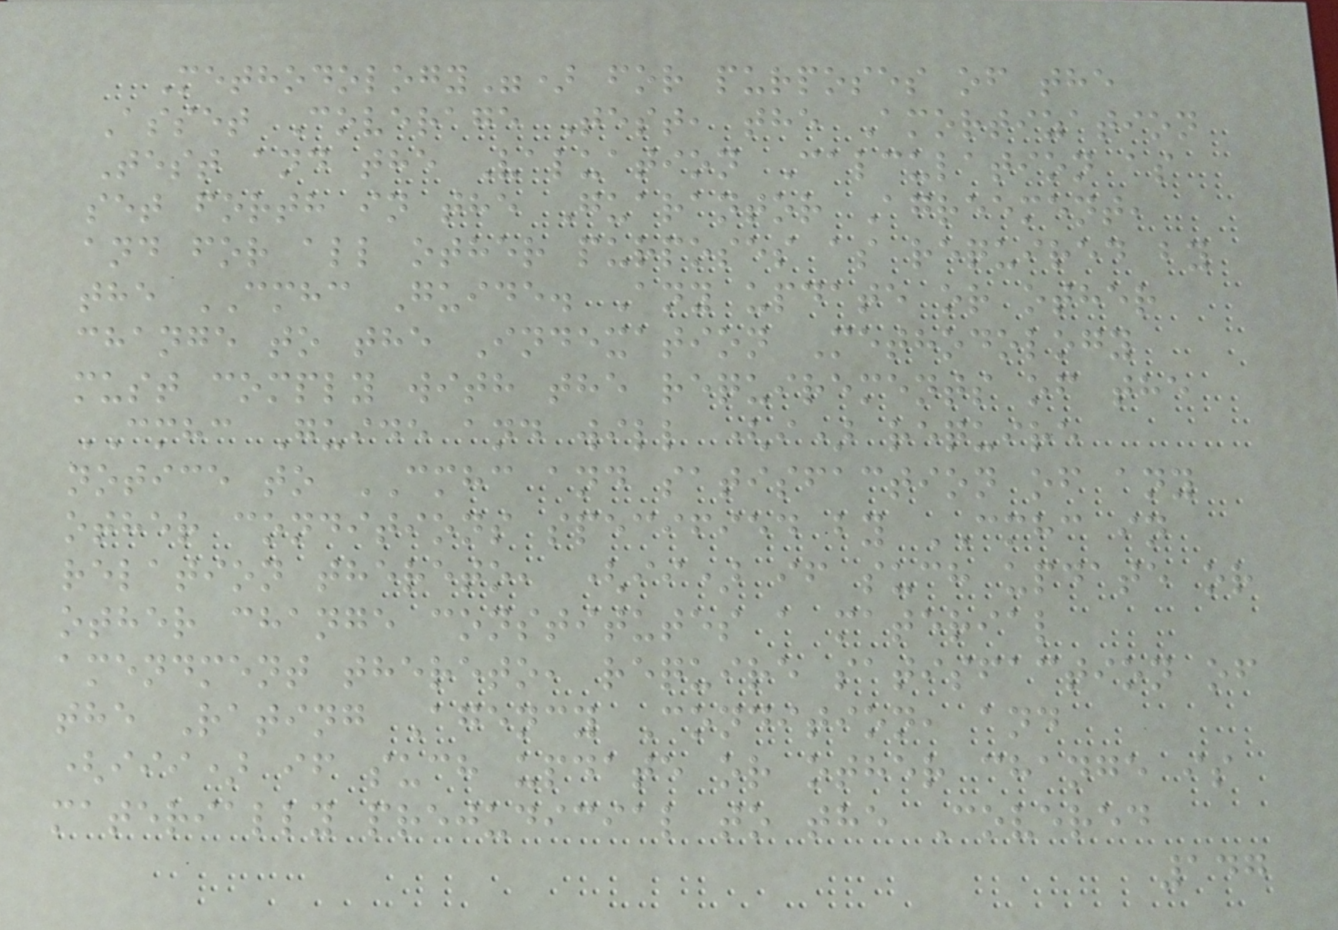Methodology") for purposes of the
Asset Coverage Test, the Amortization
Test and the Valuation Calculation as
set forth in the Guarantor Agreement,
and for all other purposes as required by
the CMHC Guide. Any update or other
change to the Indexation Methodology
must comply with the requirements of the
CMHC Guide and will (i) require
notice to CMHC and satisfaction of any
other conditions specified by CMHC in
relation thereto, (ii) if such update or
other change constitutes a material
amendment thereto, require satisfaction of
the Rating Agency Condition, and
(iii) if such update or other change is
materially prejudicial to the Covered
147
